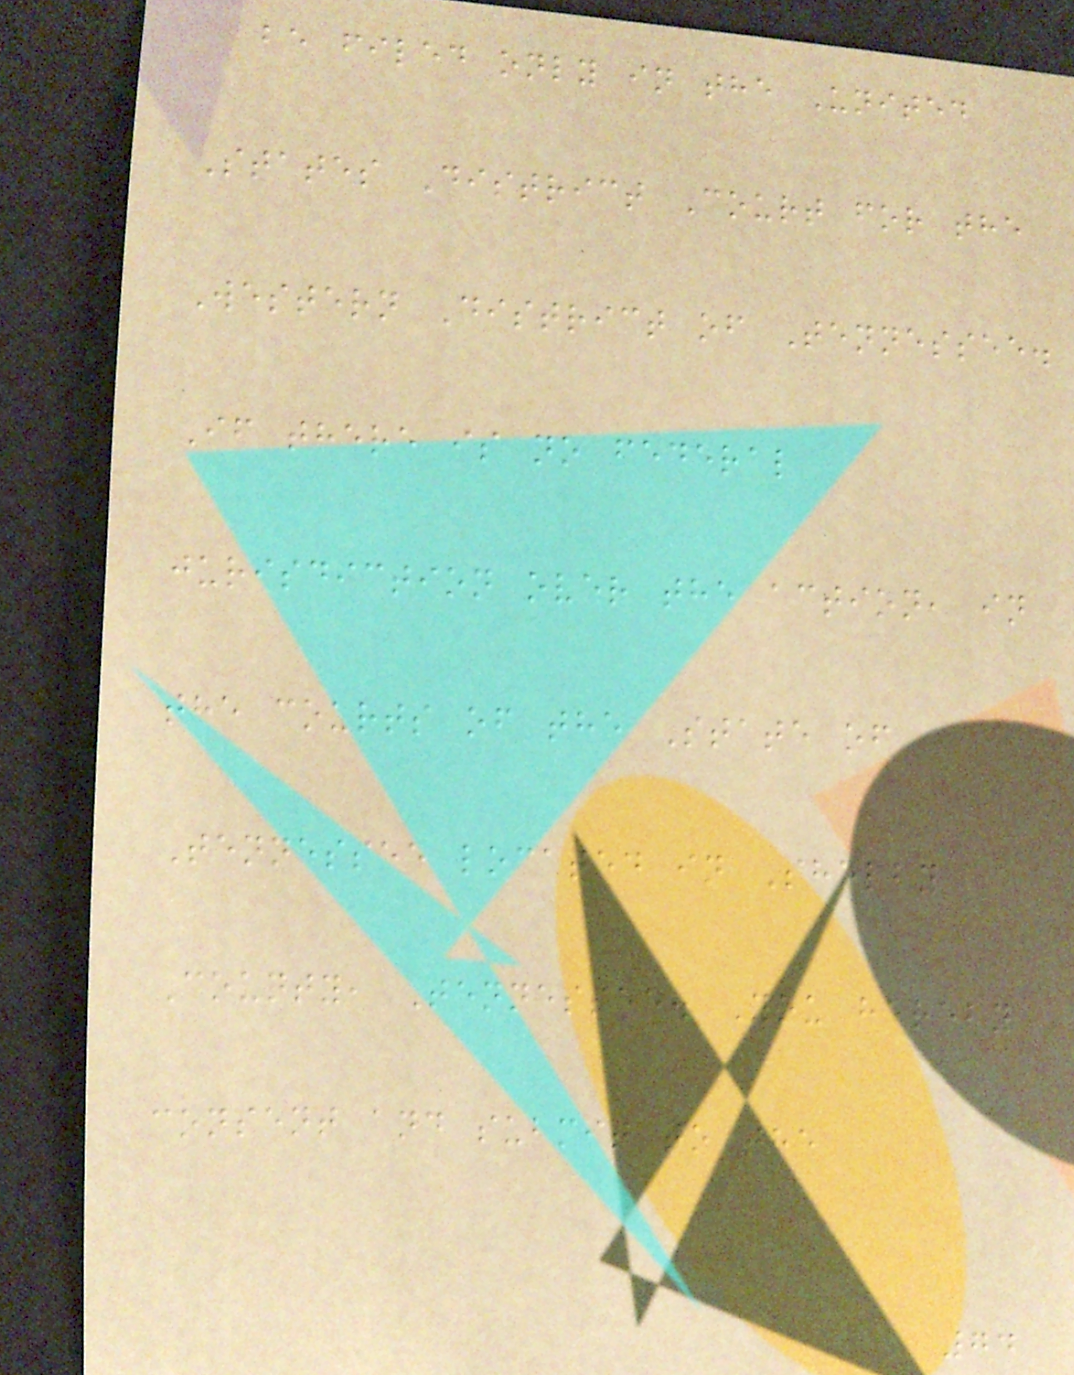be filed only in the United
States District Court for the
Western District of Tennessee.
If there is no federal
jurisdiction over the action, in
the courts of the State of
Tennessee located in Shelby
County, Tennessee. You hereby
consent and submit to the
74
